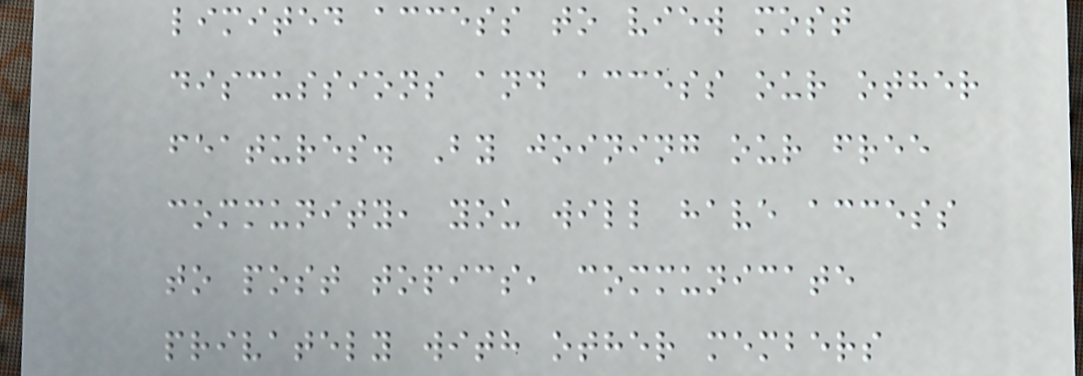limited access to view most
discussions and access our other
features. By joining our free
community, you will have access
to post topics, communicate
privately with other members
